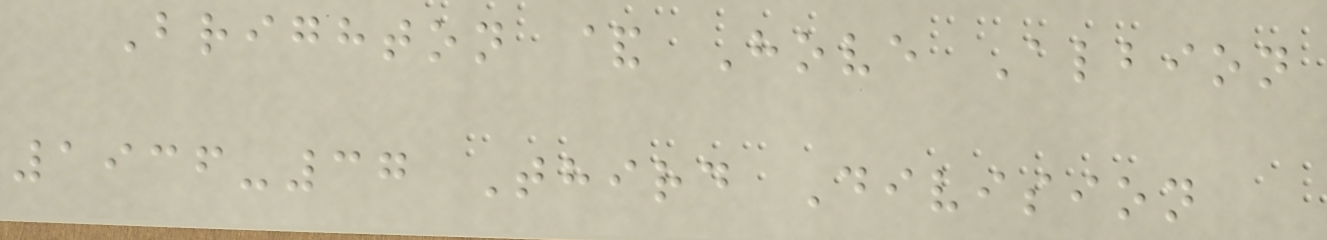Brighton & Hove Albion
1936-37 Third Division
